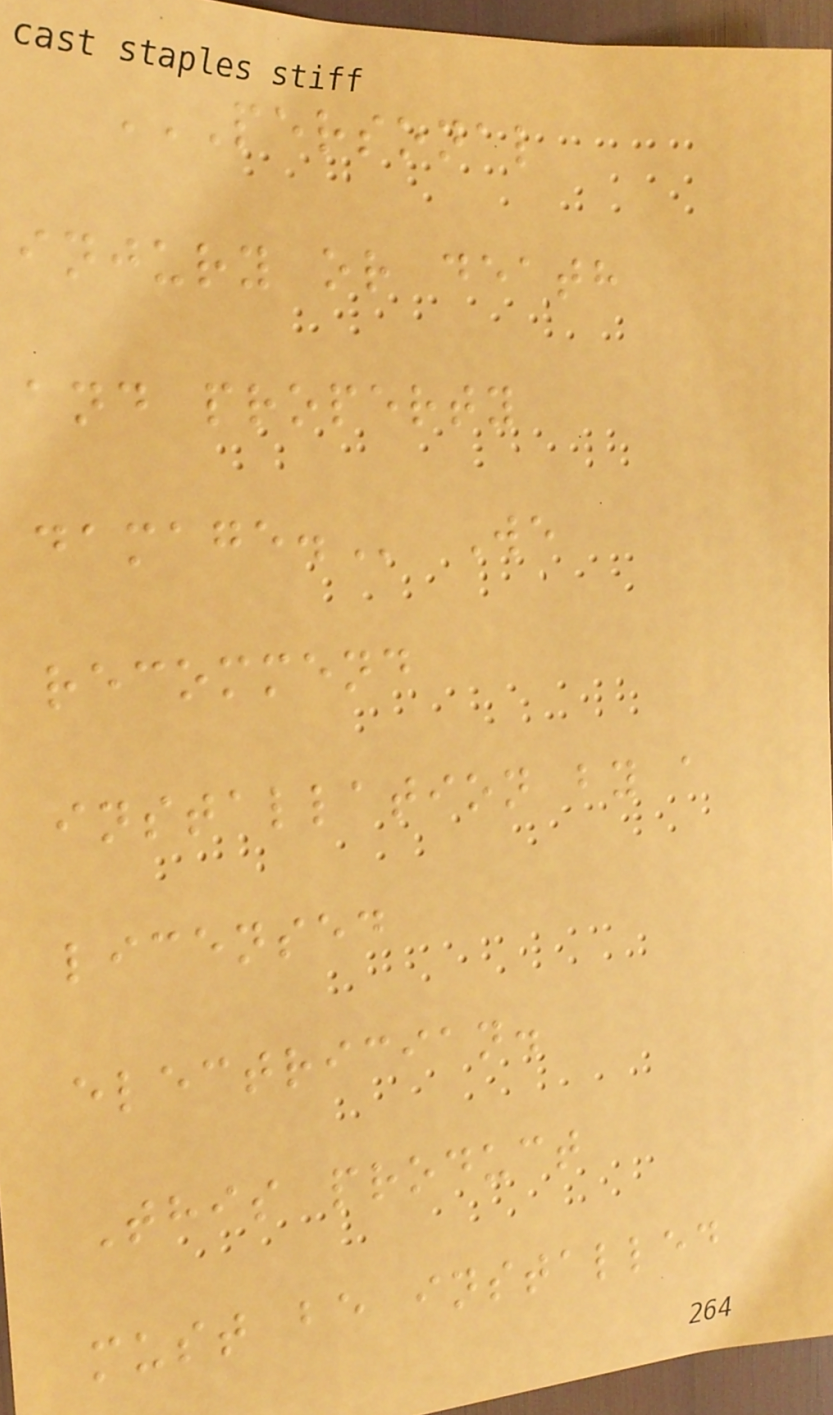PERSONAL
INJURY OR DEATH
AND PROPERTY
DAMAGE. We
recommend
installation by a
licensed
electrician.
This product
must be installed
